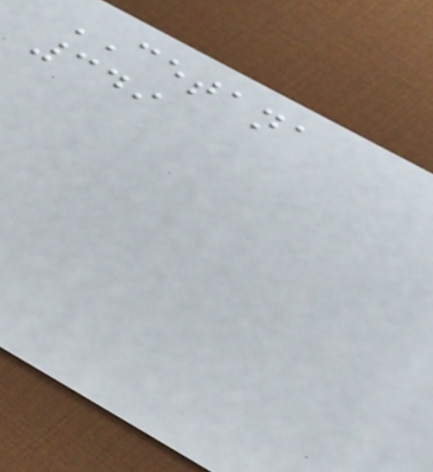CETANA
349
